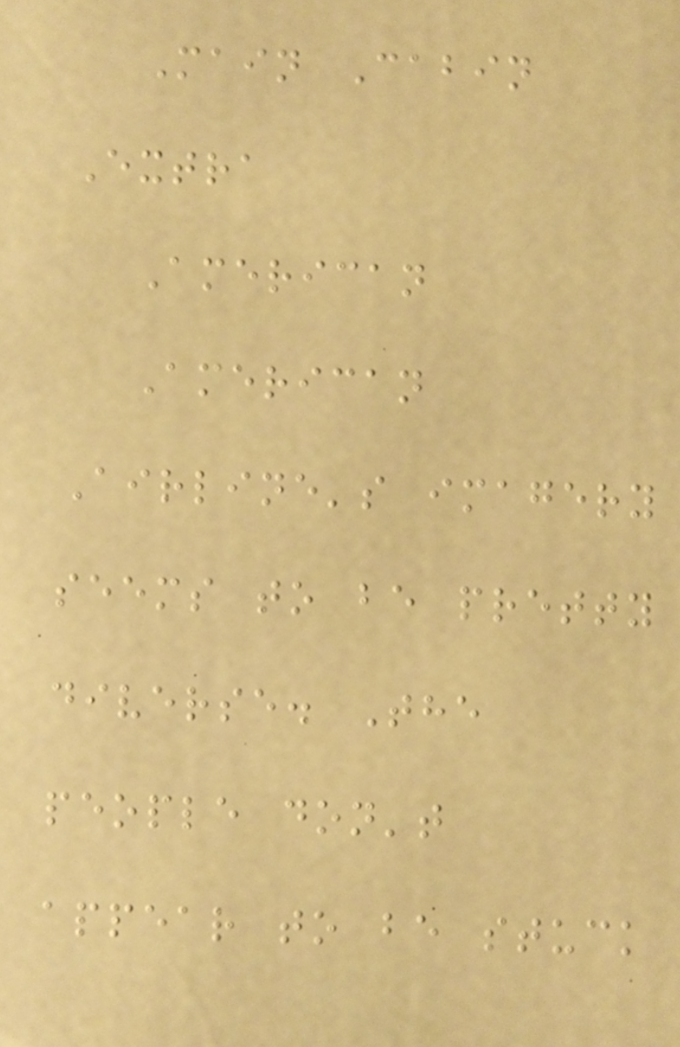Main Cabin
Extra
American
American
Airline's imagery
seems to be pretty
diverse. The
people don't
appear to be stuck
